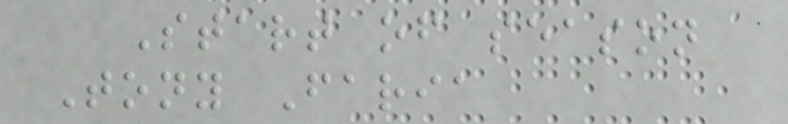Start of season
Tony Faria
